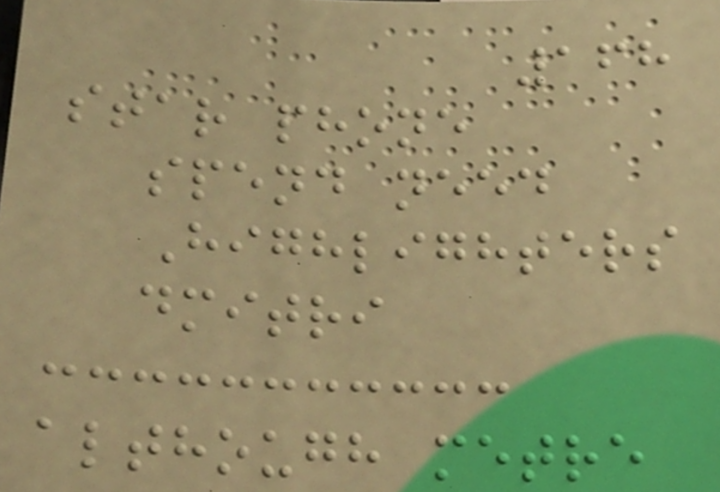168
star phone
spend need
Highlighters
dmitri
although metre
